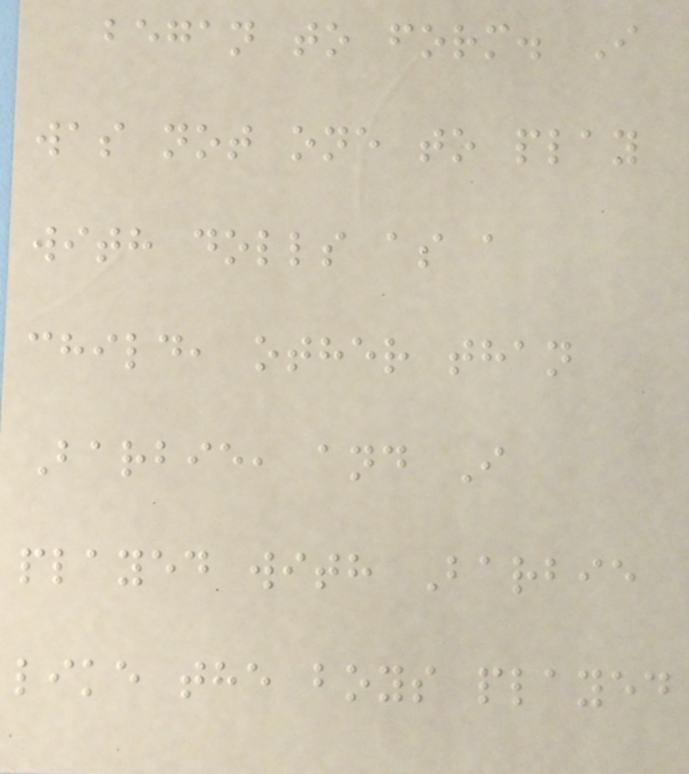began to form. I
was not one to play
with dolls as a
child, other than
Barbie, and I
played with Barbie
like the boys played
